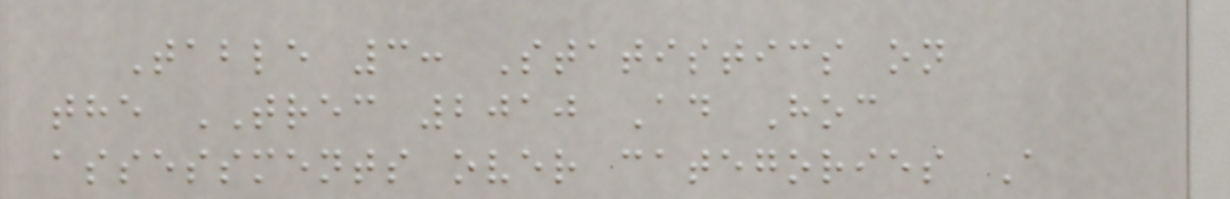Table 3: Statistics on
the TREC 2010 Ad Hoc
assessments over categories A
